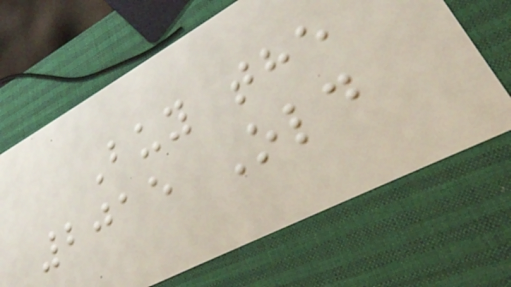Buy the
2015 Old
